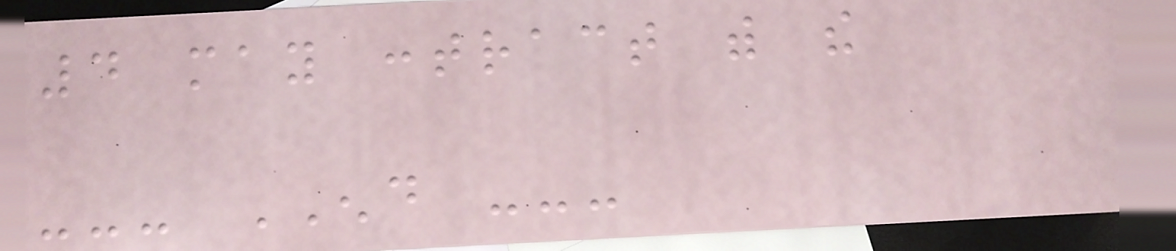4 may contract with the
--- END ---
